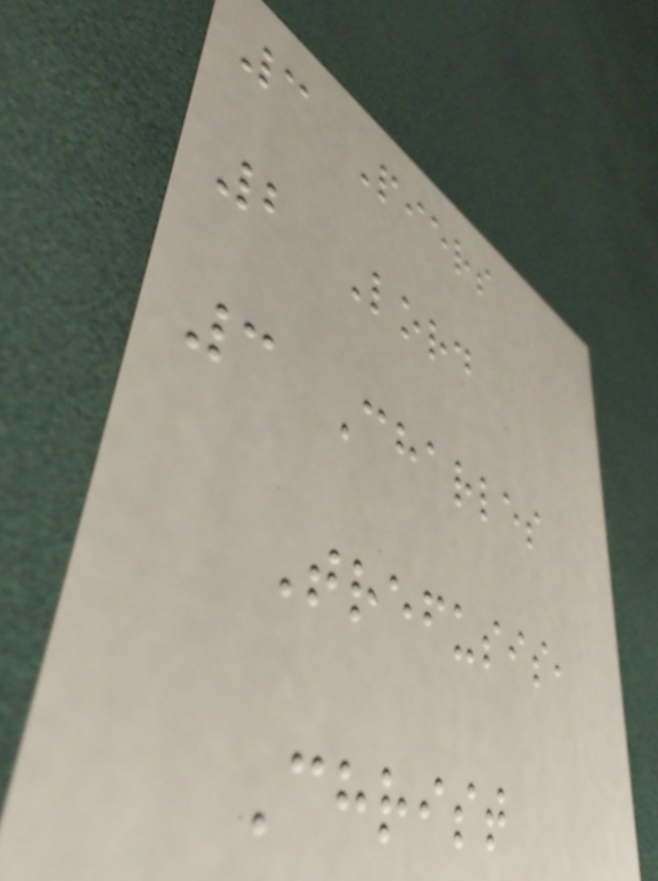3 Piers
2 Lord
3 Charles
Trefusis,
Christ
